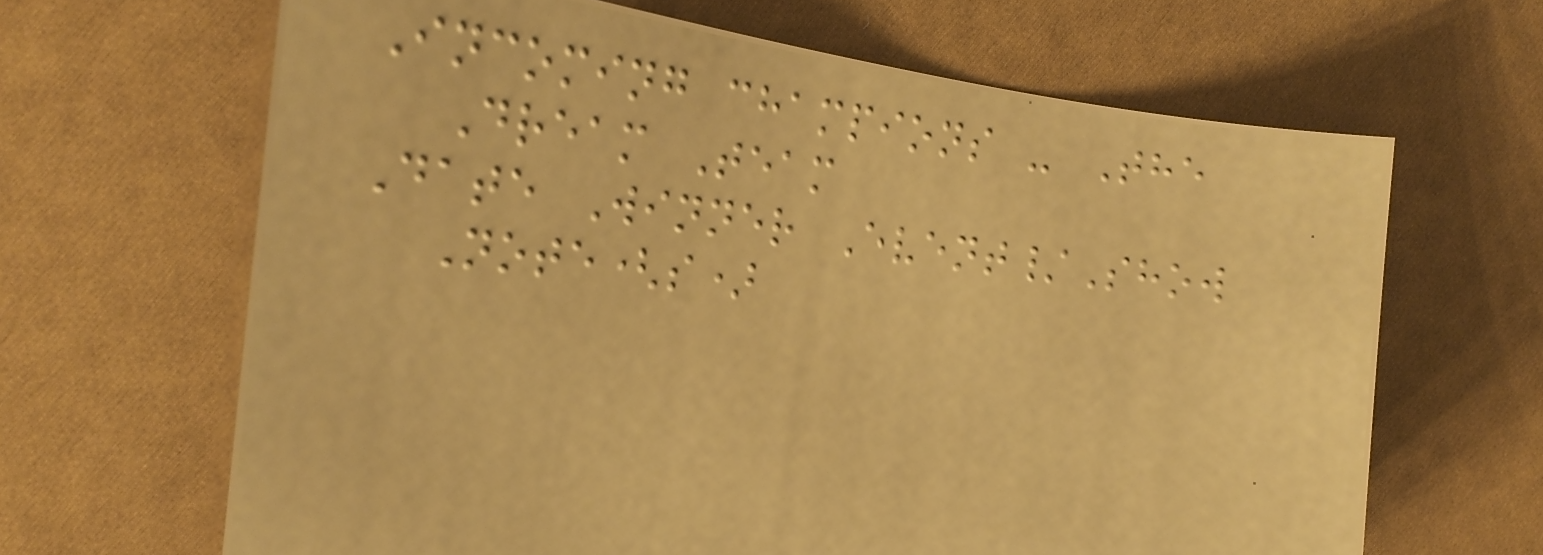Incoming champions - The
Dream Team
Date Winner Event/Show
Note(s)
